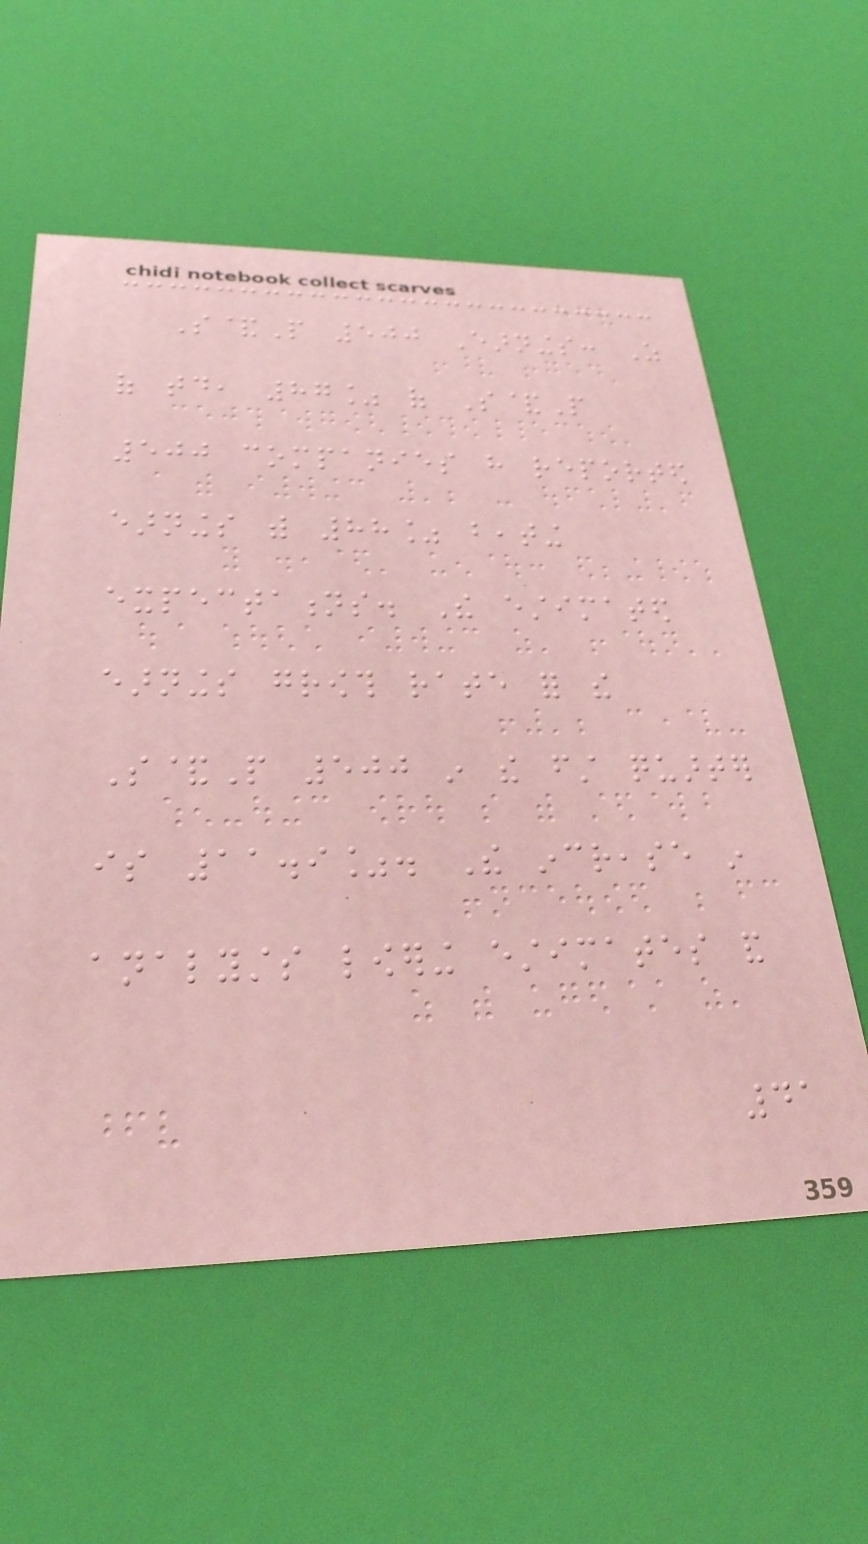S&P 500 Earnings: As
of today, 87% of S&P
500 companies have reported
earnings with 88% beating
expectations. The estimated
earnings growth rate for the
S&P 500 in the first quarter
is 11.9%. The increase in
analysts lowering estimates and
41
